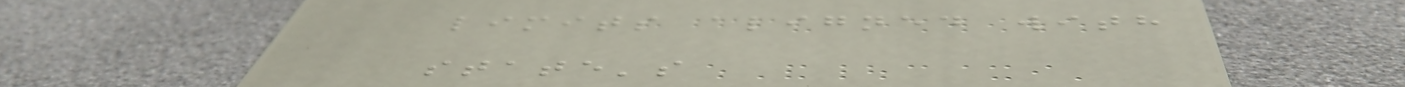limits aligned with
state's
